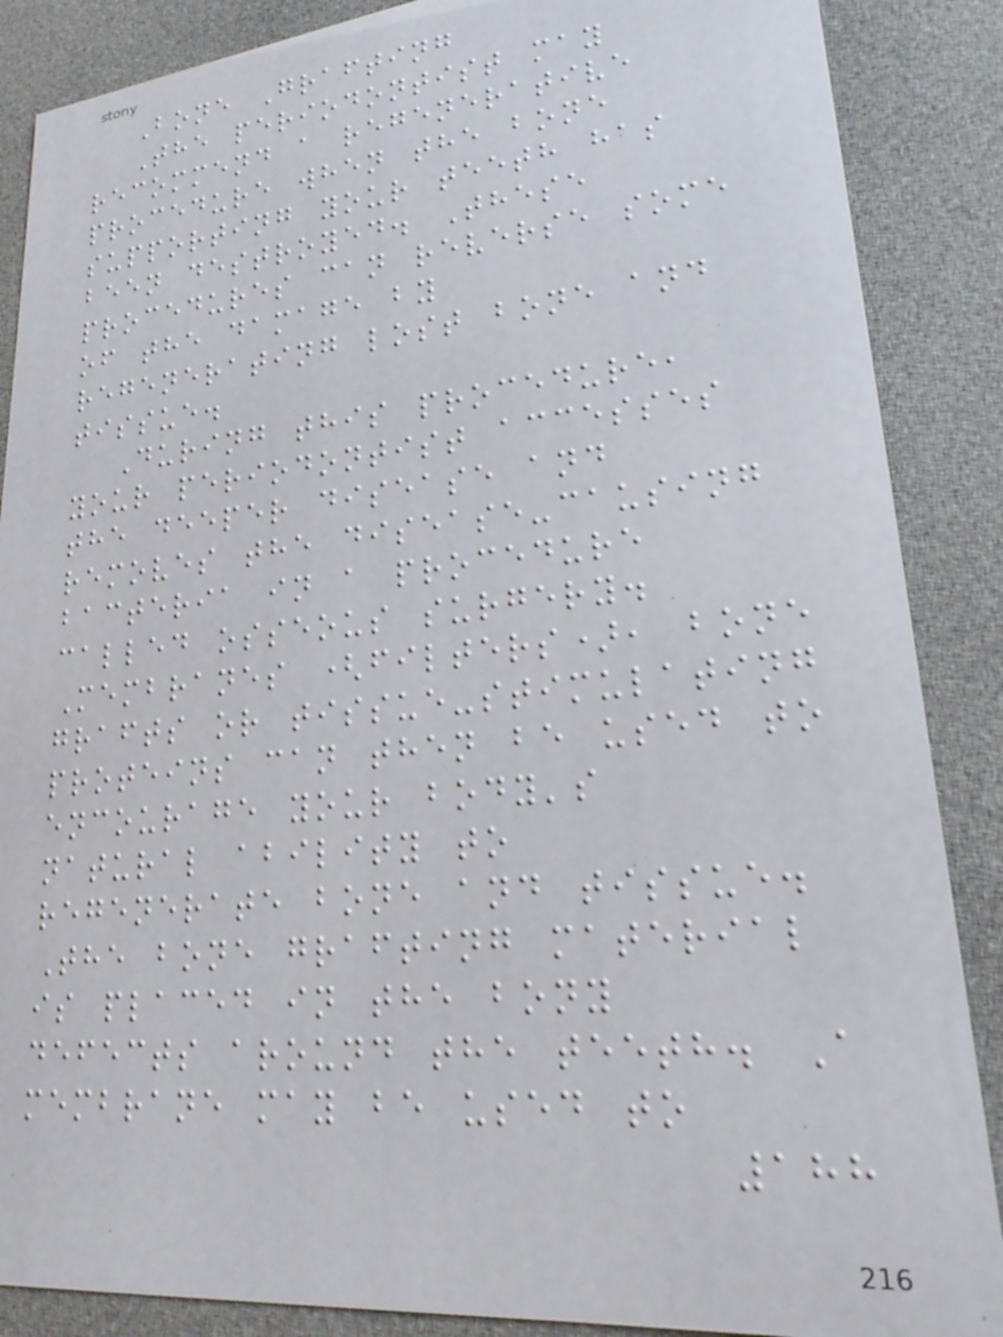Bone Grafting
The periodontist may
recommend a regenerative
procedure when the bone
supporting your teeth has
been destroyed. These
procedures can reverse some
of the damage by
regenerating lost bone and
tissue.
During this procedure,
your periodontist accesses
the deeper disease and
removes the disease-causing
bacteria in a procedure
called osseous surgery.
Membranes (filters), bone
grafts or tissue-stimulating
proteins can then be used to
encourage your body's
natural ability to
regenerate bone and tissue.
The bone grafting material
is placed in the bony
defects around the teeth. A
membrane may be used to
188
